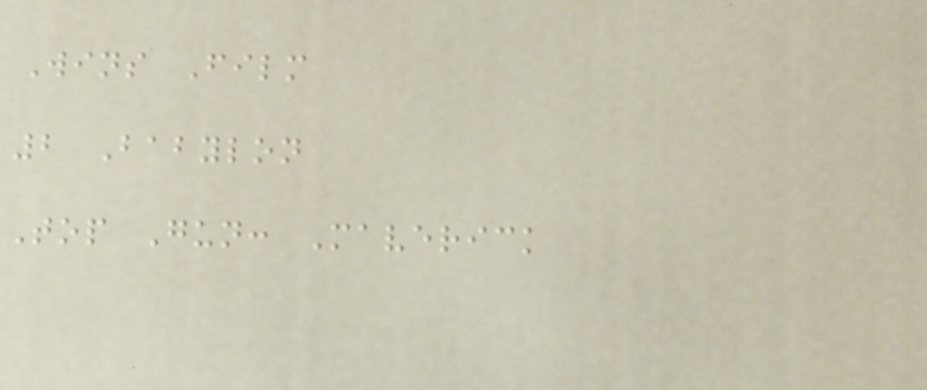Wins Film
2 Babylon
Top Gun: Maverick
